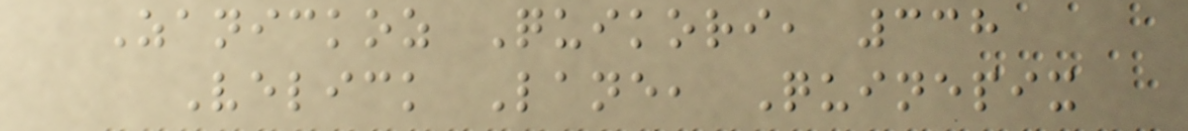Zanickoz Quikori, 338
Velick Lane, Quinepix
